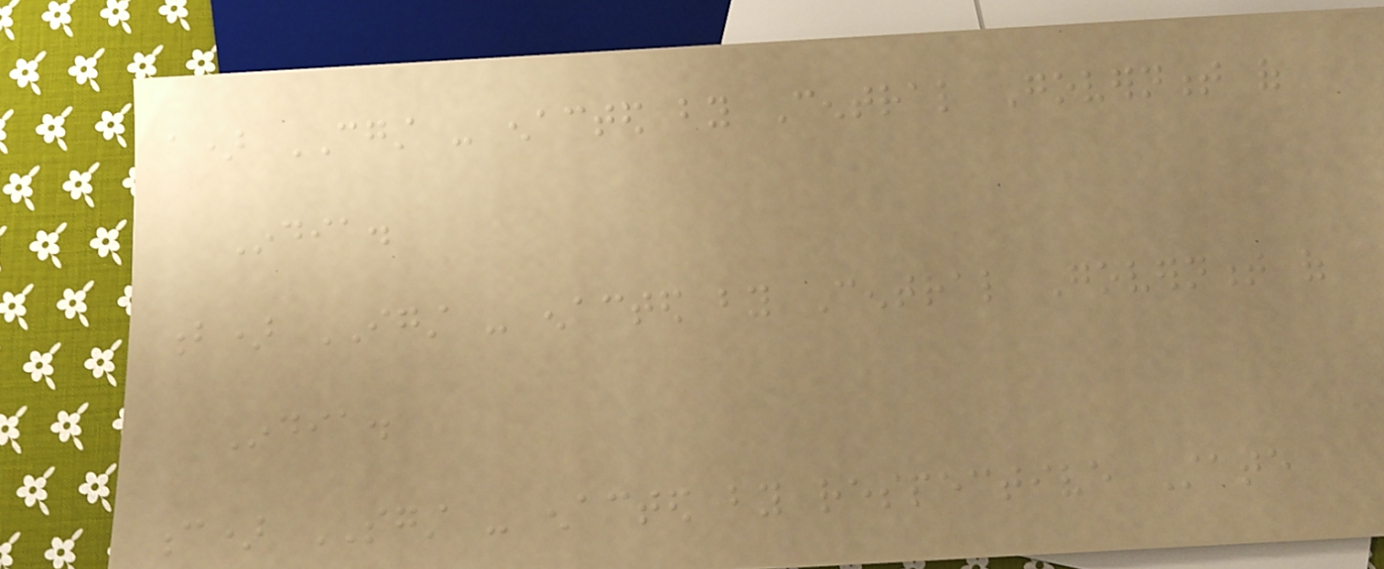a) CGST - enacted by Central Government of
India.
b) IGST - enacted by Central Government of
India.
c) SGST - enacted by respective State
